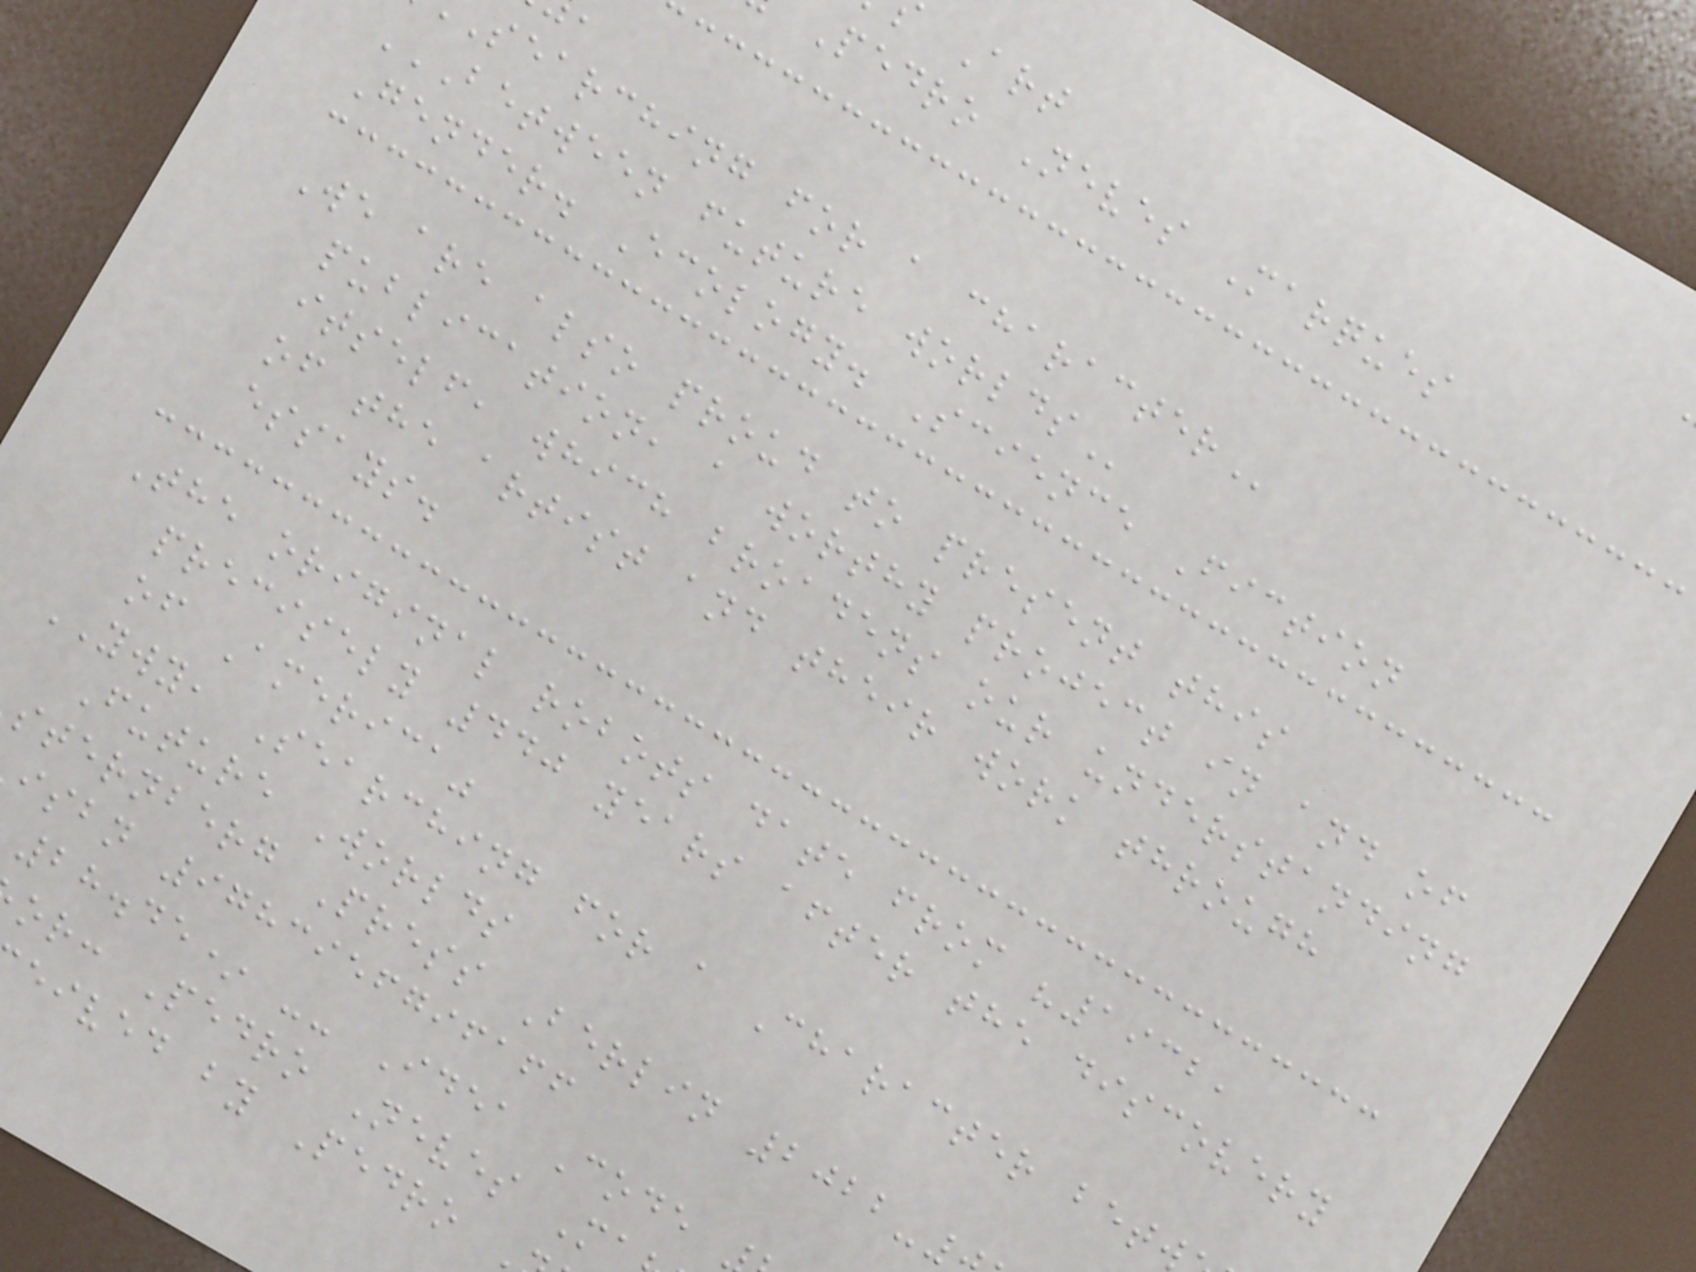Pedro Neves Marques
searching for a
BETWEEN FUTURE WORLDS
Gender. Ecology. Science Fiction
We are also proud to present this
publication, a worthy project in and of
itself, which broadens our understanding
of the artist and their work through
essays.
The original robots date from "1932,
precisely 440 years after the discovery
of America"
YWY, Searching for a Character betw
Future Worlds
sternberg Press Berlin 2022-
isbn 9783956796166
28.45* -- Idea Code
or: Pedro Neves M
eived by Pedro
